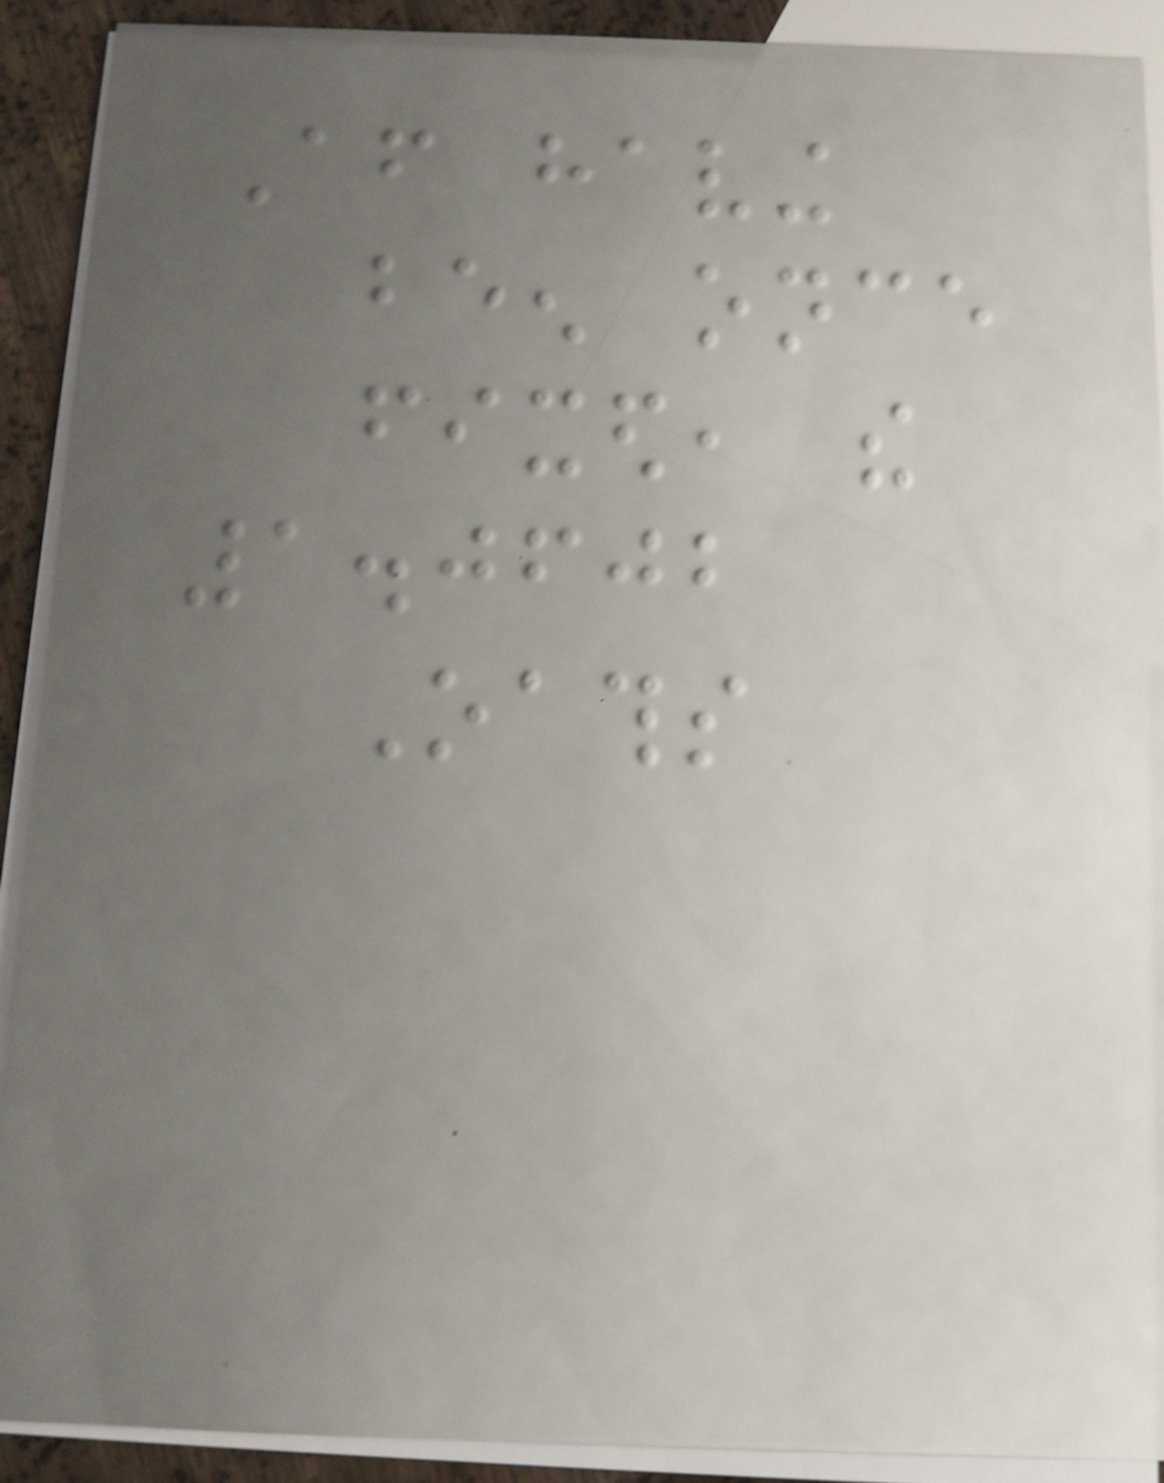After having
been once
fixed, the
1.0602
Oaths
